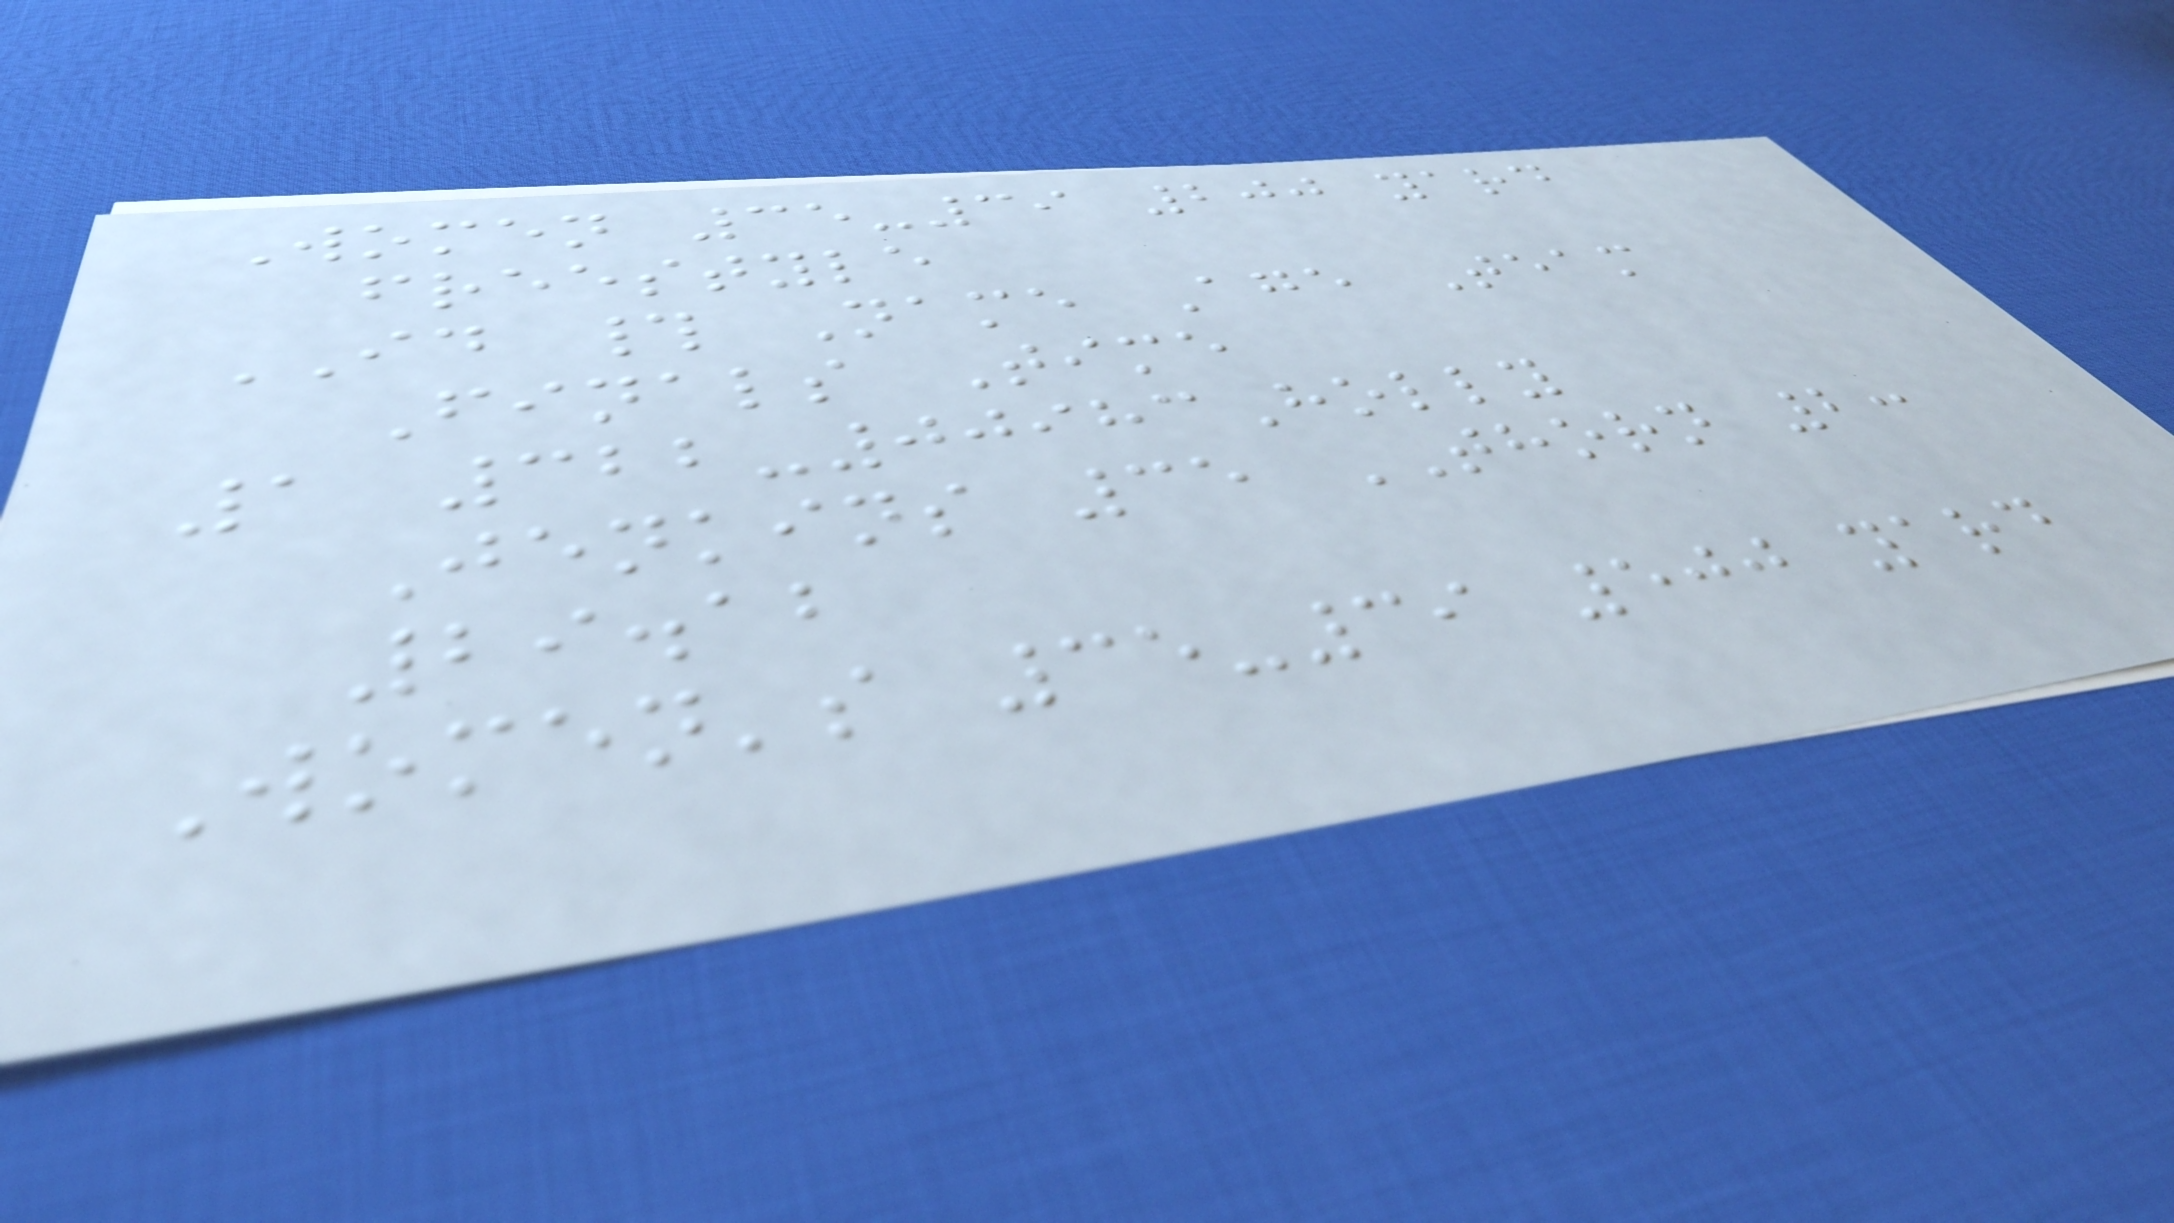Women 35-39 200 yard
freestyle
ID # Name Age Team
Finals Time
1 322-00983Holly
Jenkins 35 THORN 2:
29.12
Women's 35-39 500 yard
